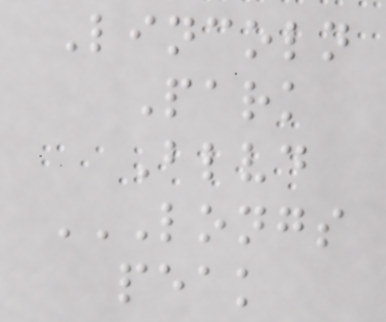Lincoln
Park
Blvd
LONGS
PEAK
